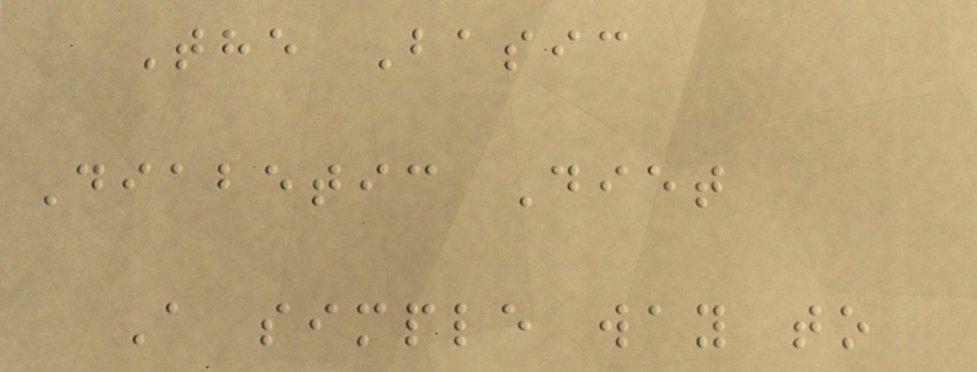The Basic
Diabetic Diet
A simple way to
